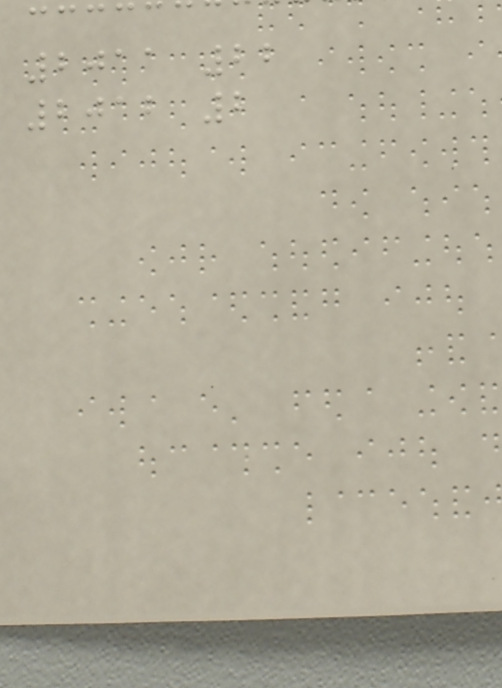2011 22
2012 2
